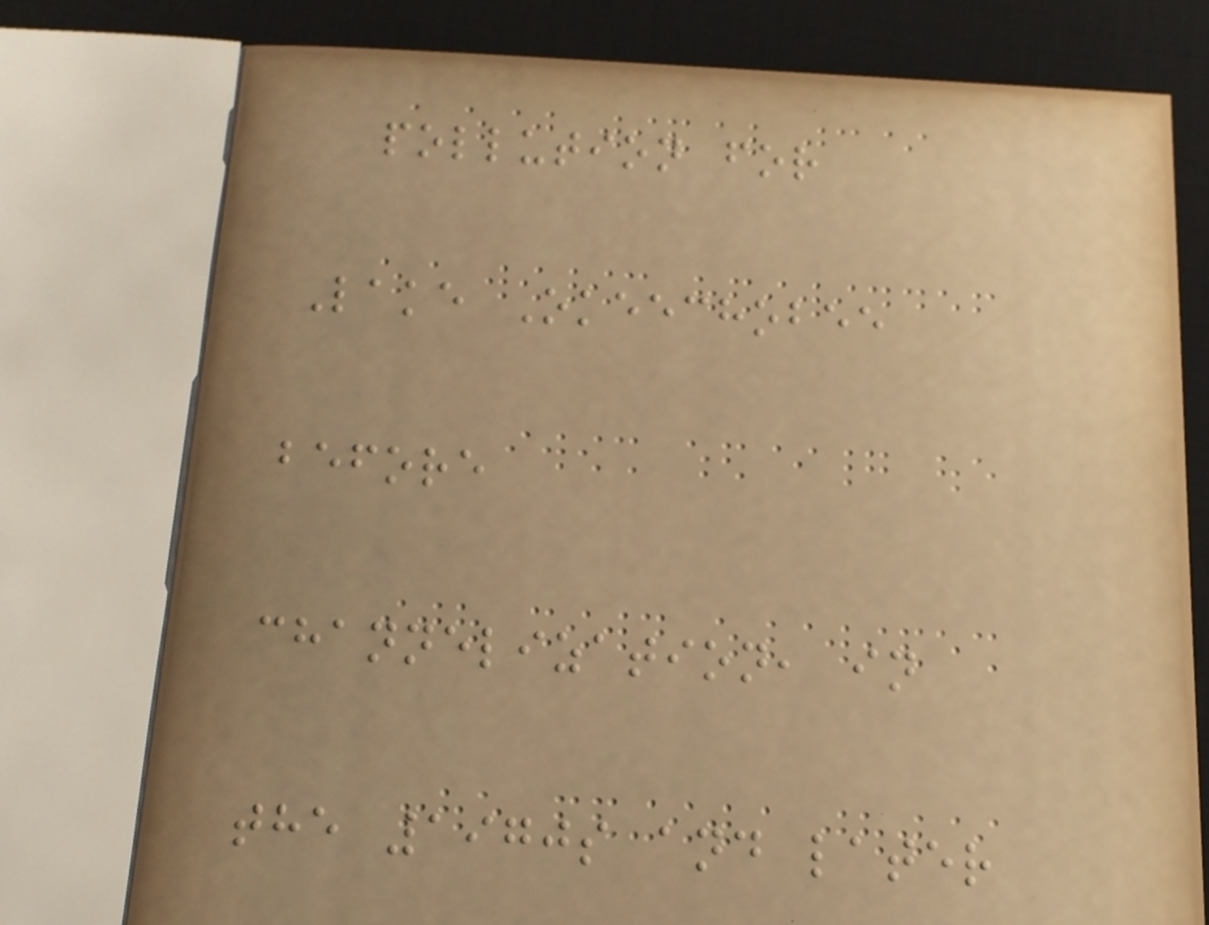pollution for
Lake Okeechobee
before
channelization, in
the 1970s and later
